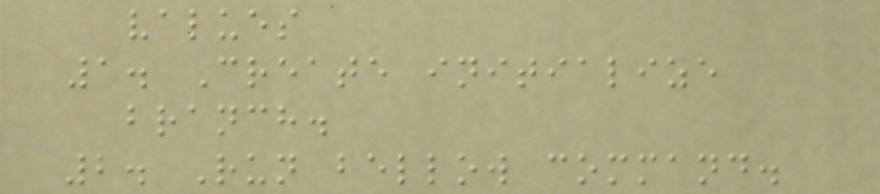values
1. Create initialize
branch.
2. Run bellow command.
